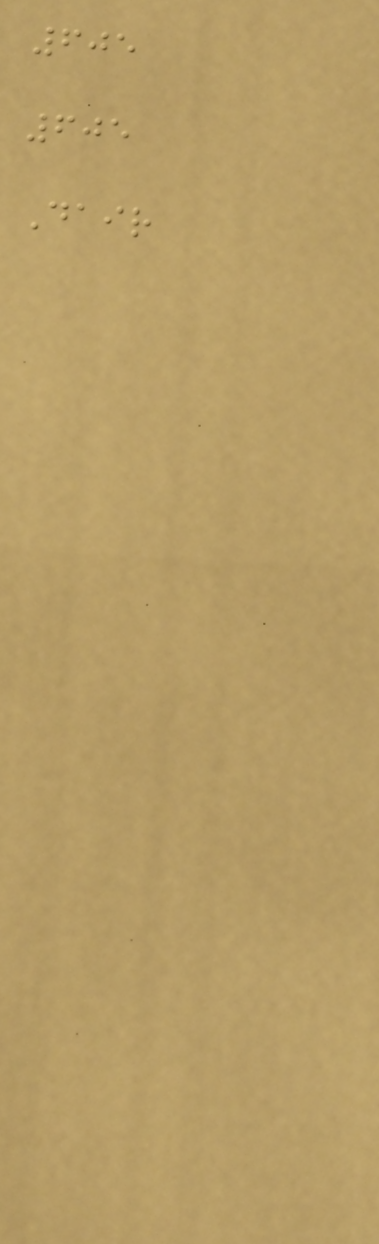605
605
Dair
